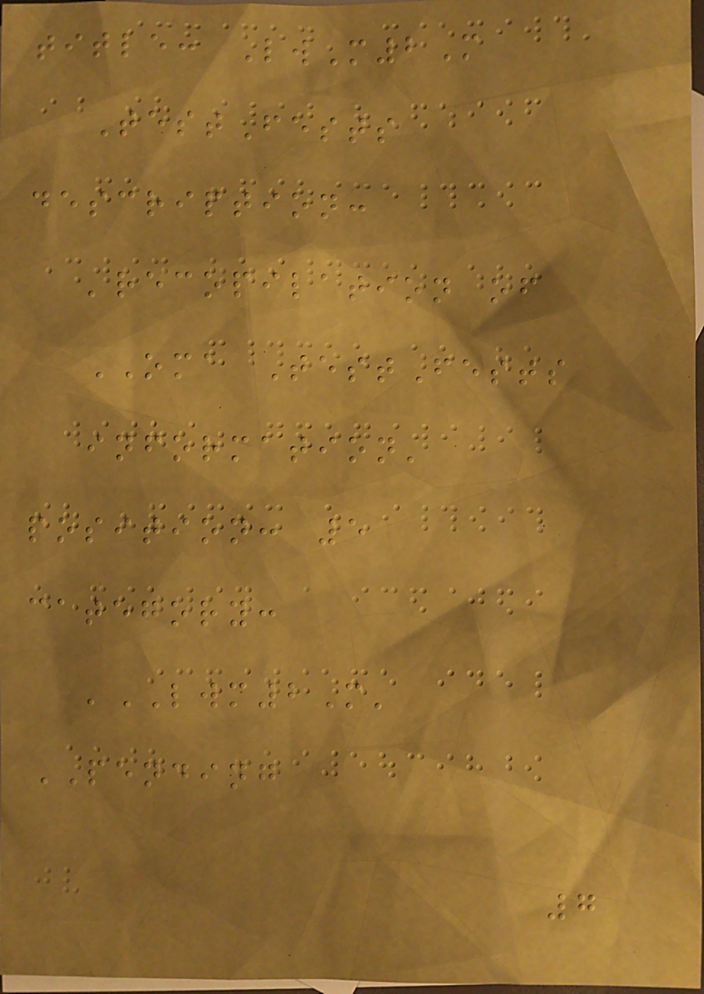title: LwM2M
TestFests
description:
'recopilation of
OMA TestFests
information'
position: 5
category:
'LWM2M'
PENDING
7
